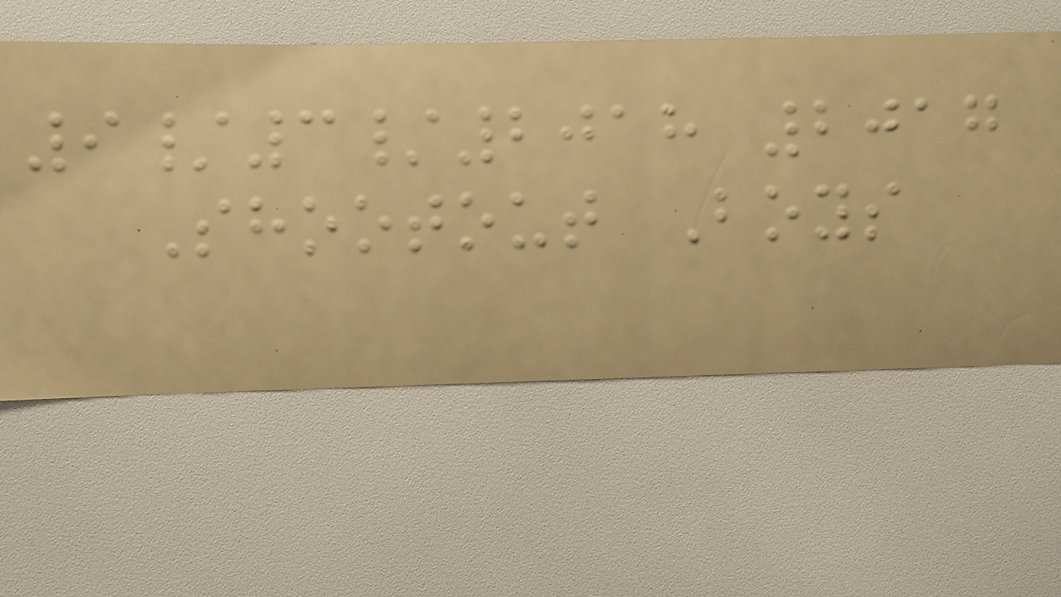9/3/2018 2017
Shootout Boys
